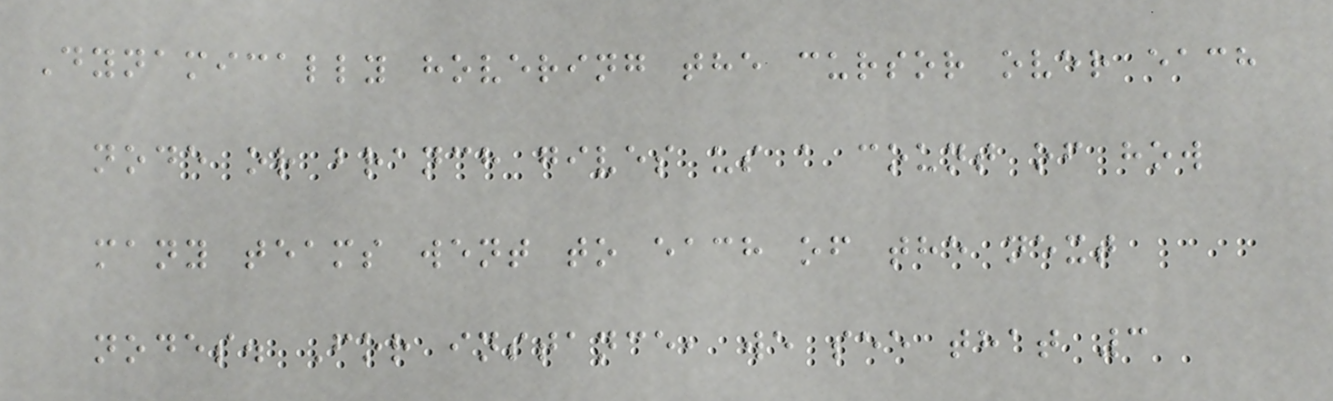Dynamically hovering the cursor over each
node or branch gives us a count of how
many teams went to each of the next
nodes. For instance, we see that 3
